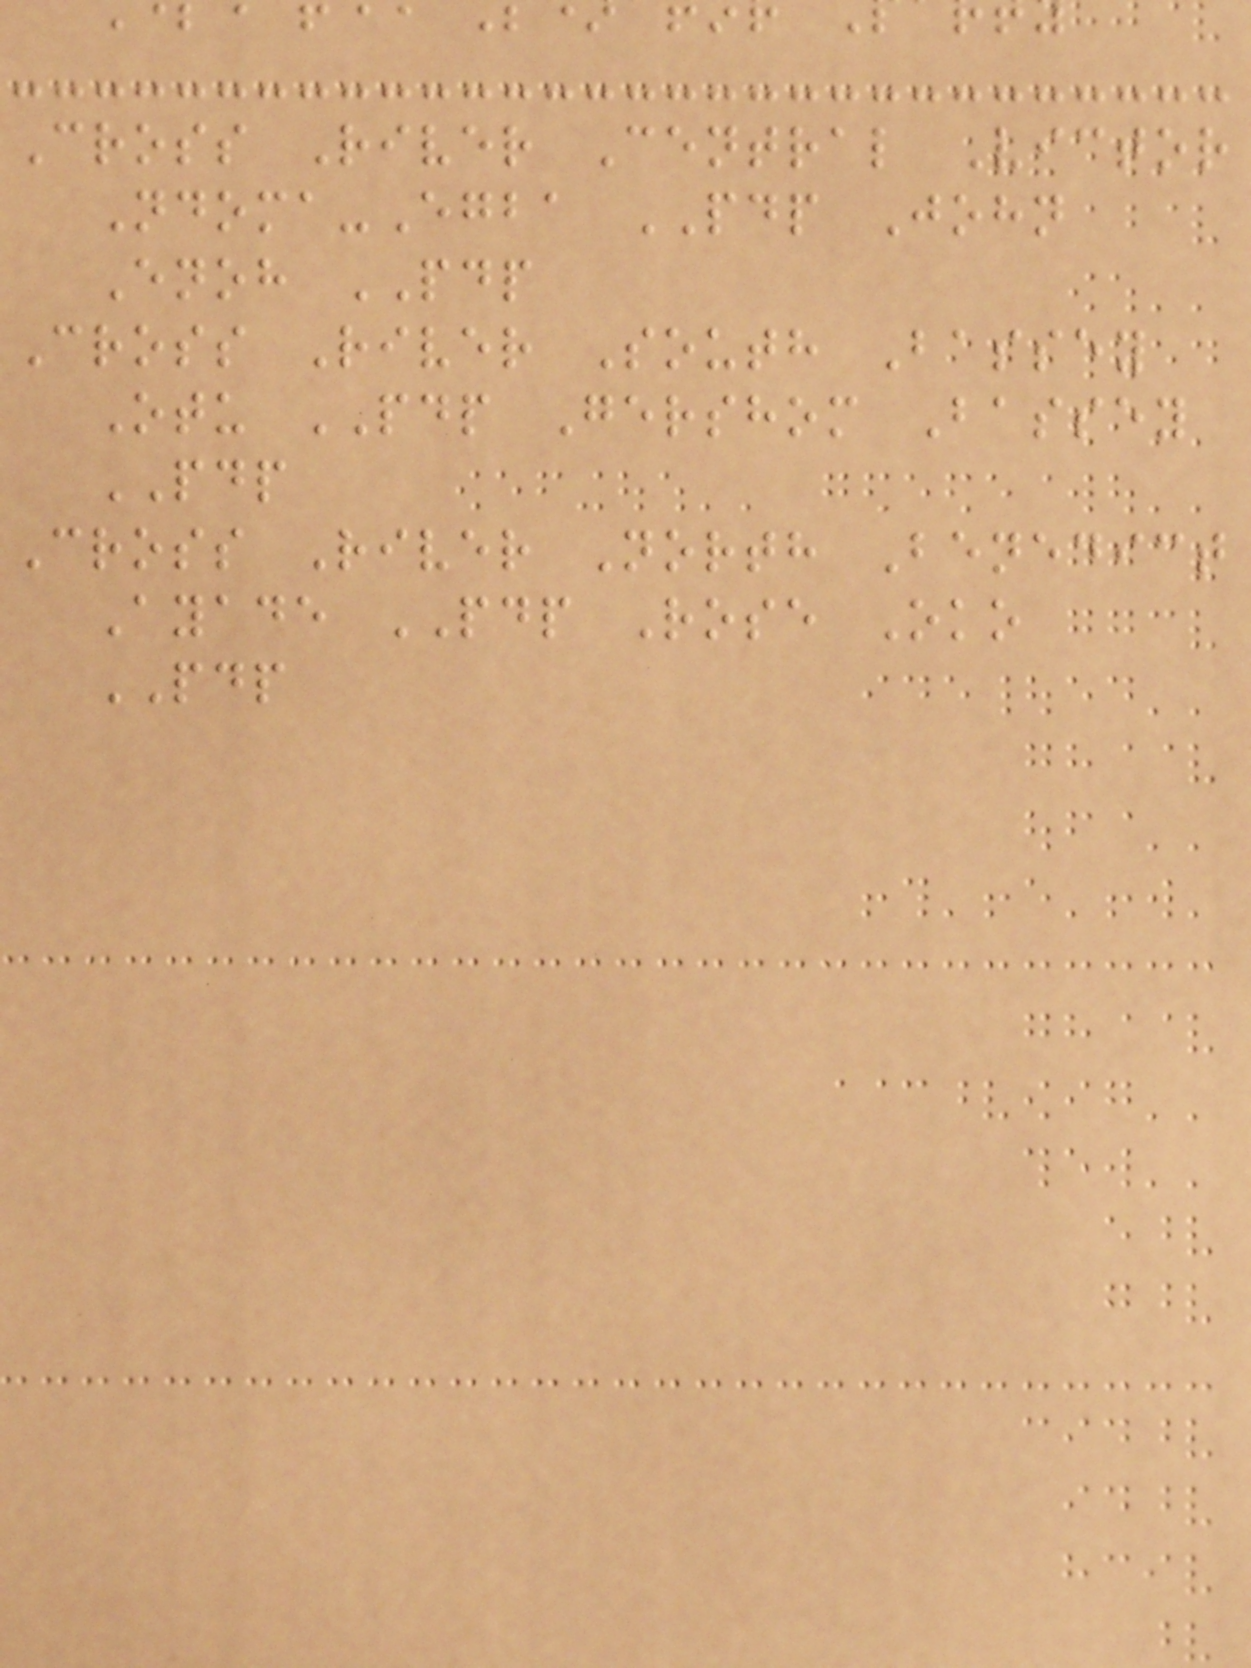Cross River Central Victor
Ndoma-Egba PDP John
Enoh PDP
Cross River South Bassey
Otu PDP Gershom Bassey
PDP
Cross River North Benedict
Ayade PDP Rose Oko
PDP
